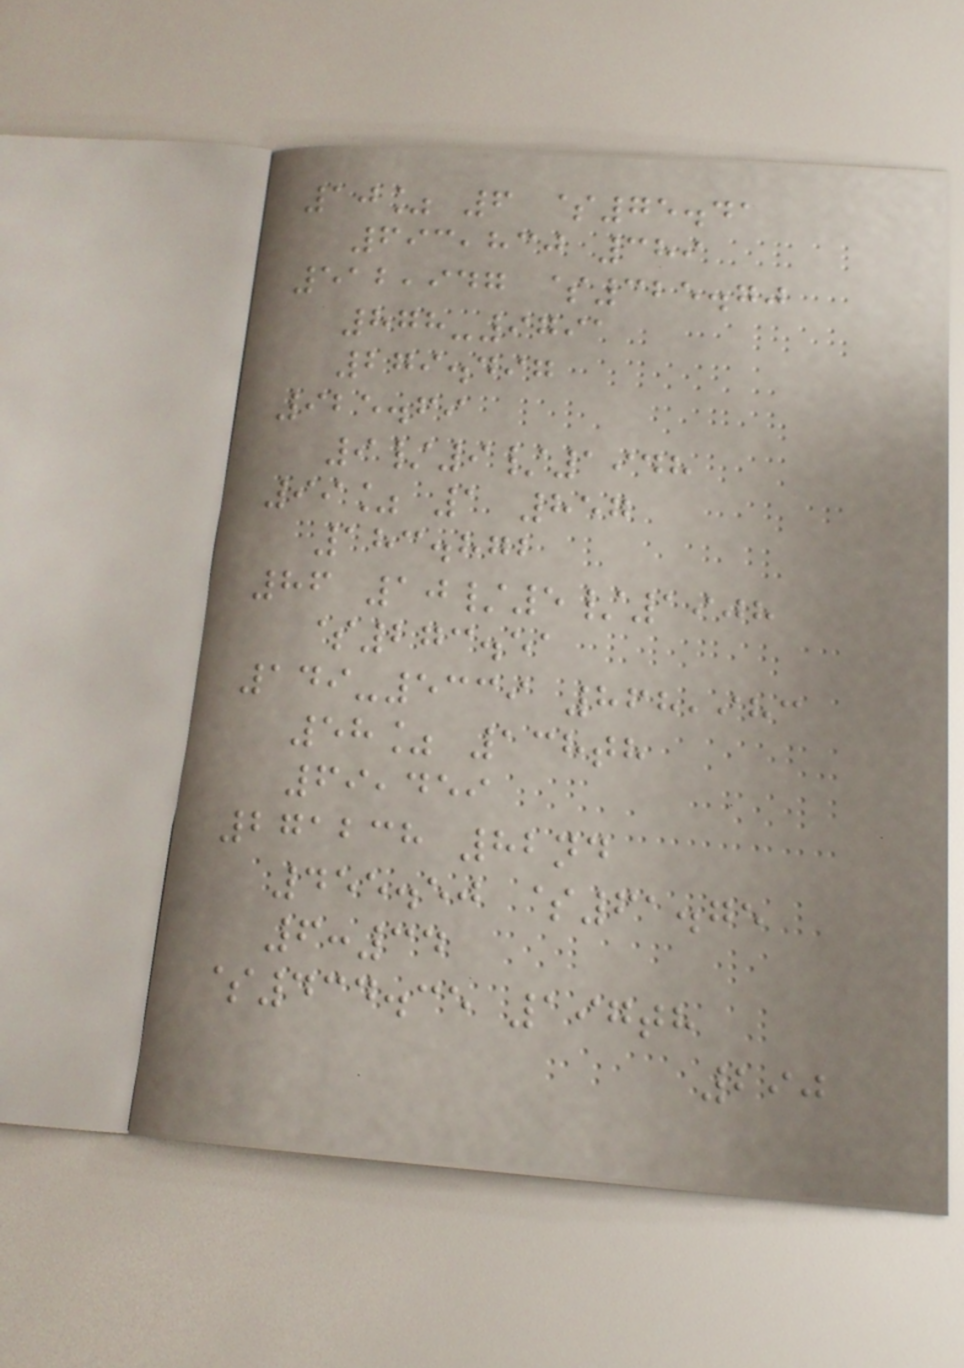10% 6 $75.41
693,830 389
512,947 $325.70
878-9791
279.497
925.69
9/9/1948
99% 1 857
183.872
86 10/5/1908
$273.51
149-5339 868,983
58% 138th
69,459
271238 82nd
455.50 $61.75
6:34
$434.35 197th
290
